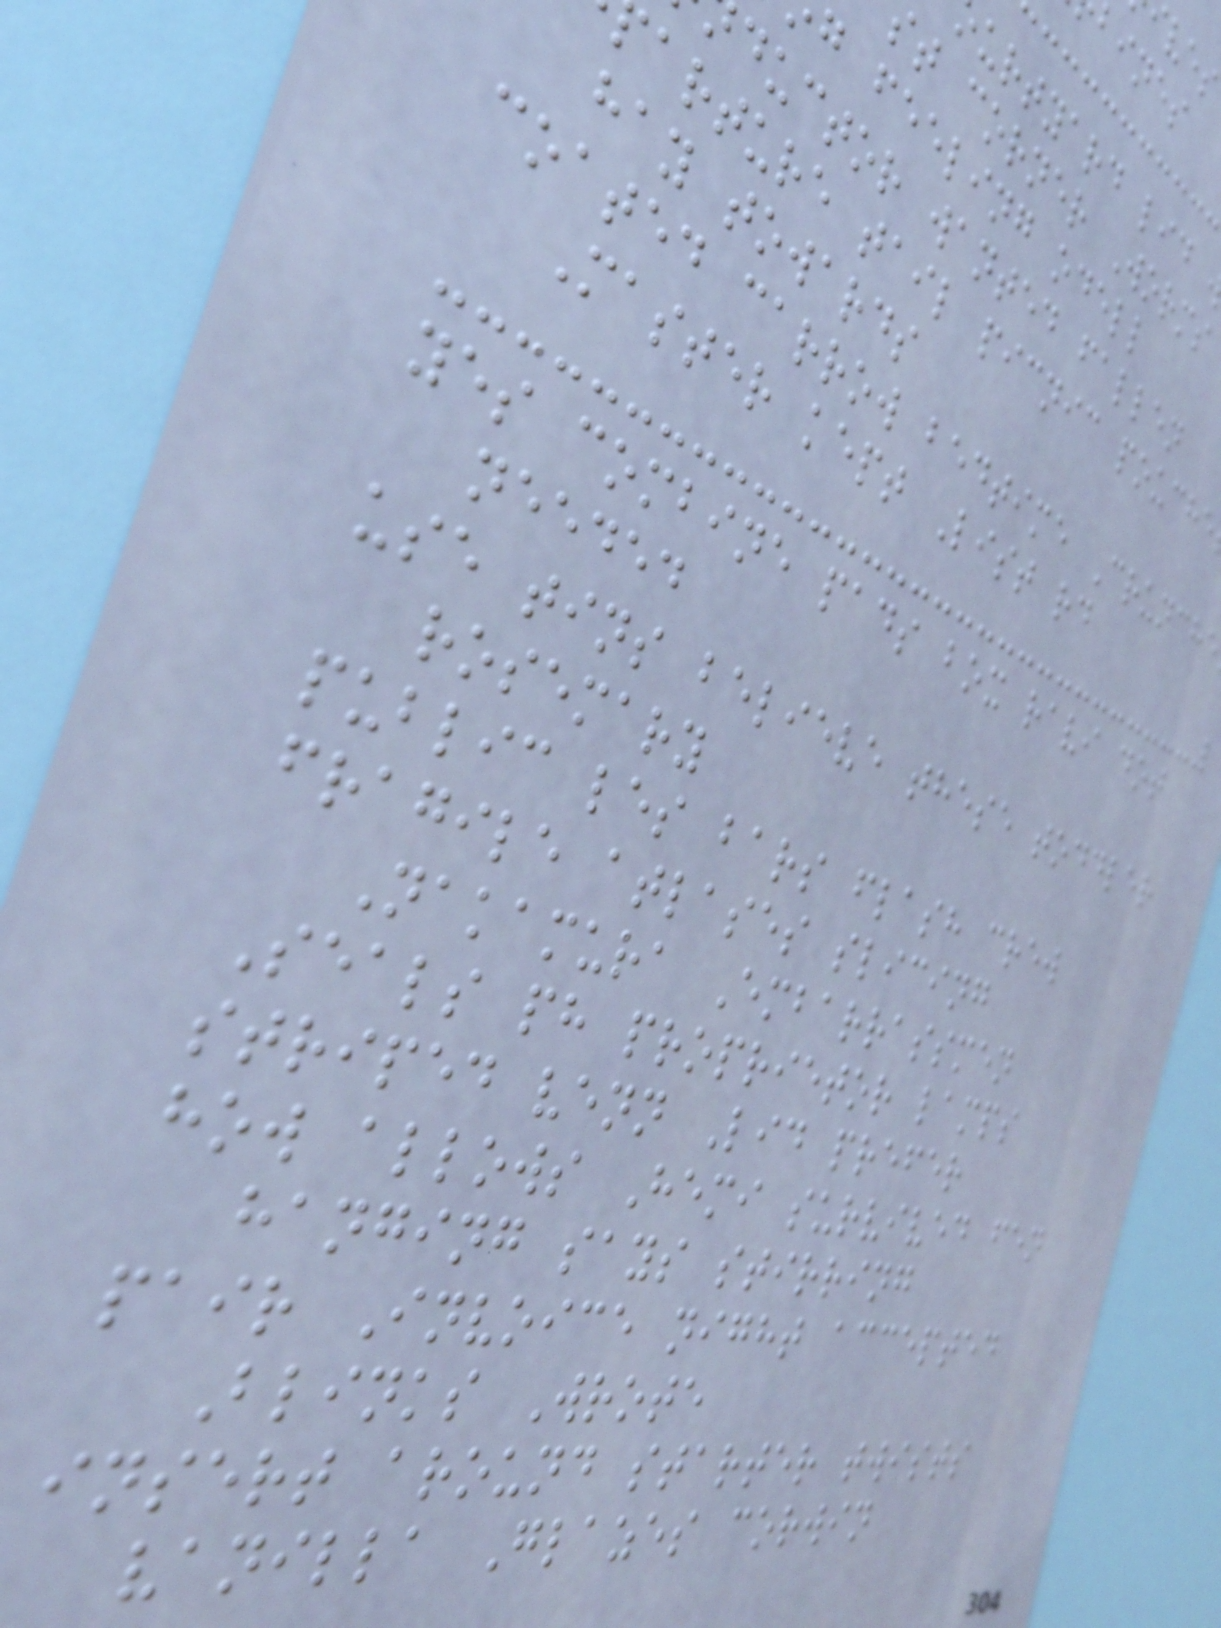bines
urtyard lid
st corner Worms
g feeling odell
ductor wanted fallen
arture tail picnic pouche
hay towards
coated carrow bedtime Crunch
Master kept List rd
yes combine pads box ravi dot
needed
use tins believe these toddler
rosemary
public les bars flash crew
fragile atlases slicing
Nakamura Embarrassmen
Seals ph proprietor lamps
striped venn Lid prefer
how allows Hemi survived fen
hanging says stirring
pair Invoice night accepted
Blinks Wrote
insert around starter twists
vanilla Glazes corwin
